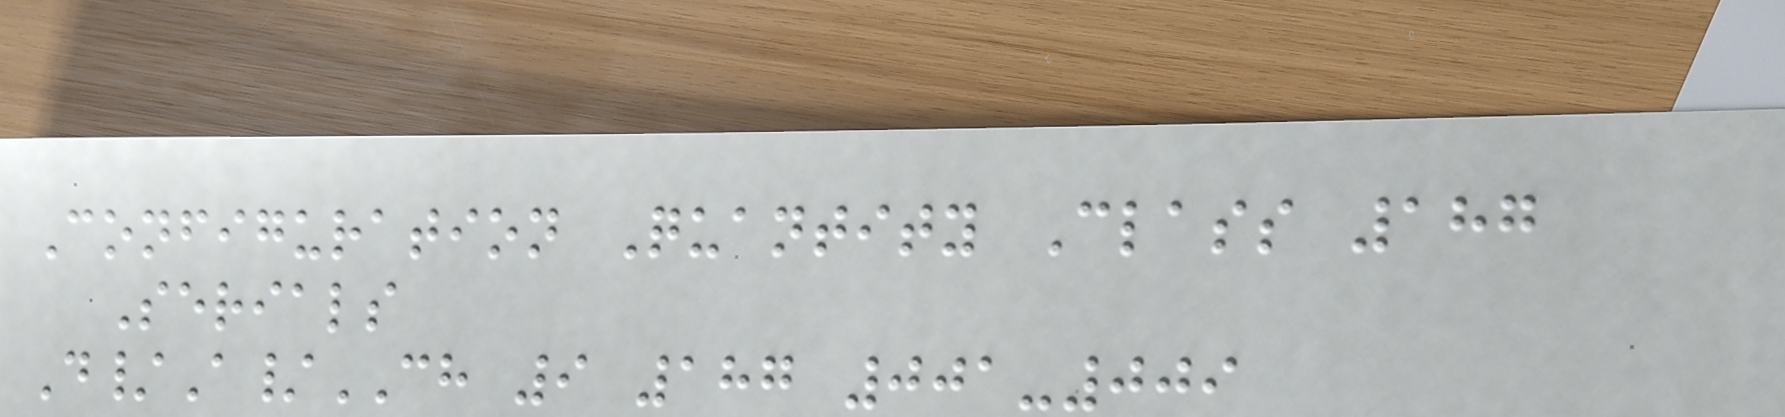Configuration Quantity Class 187
Serials
D/A/CH 9 187 001-009
